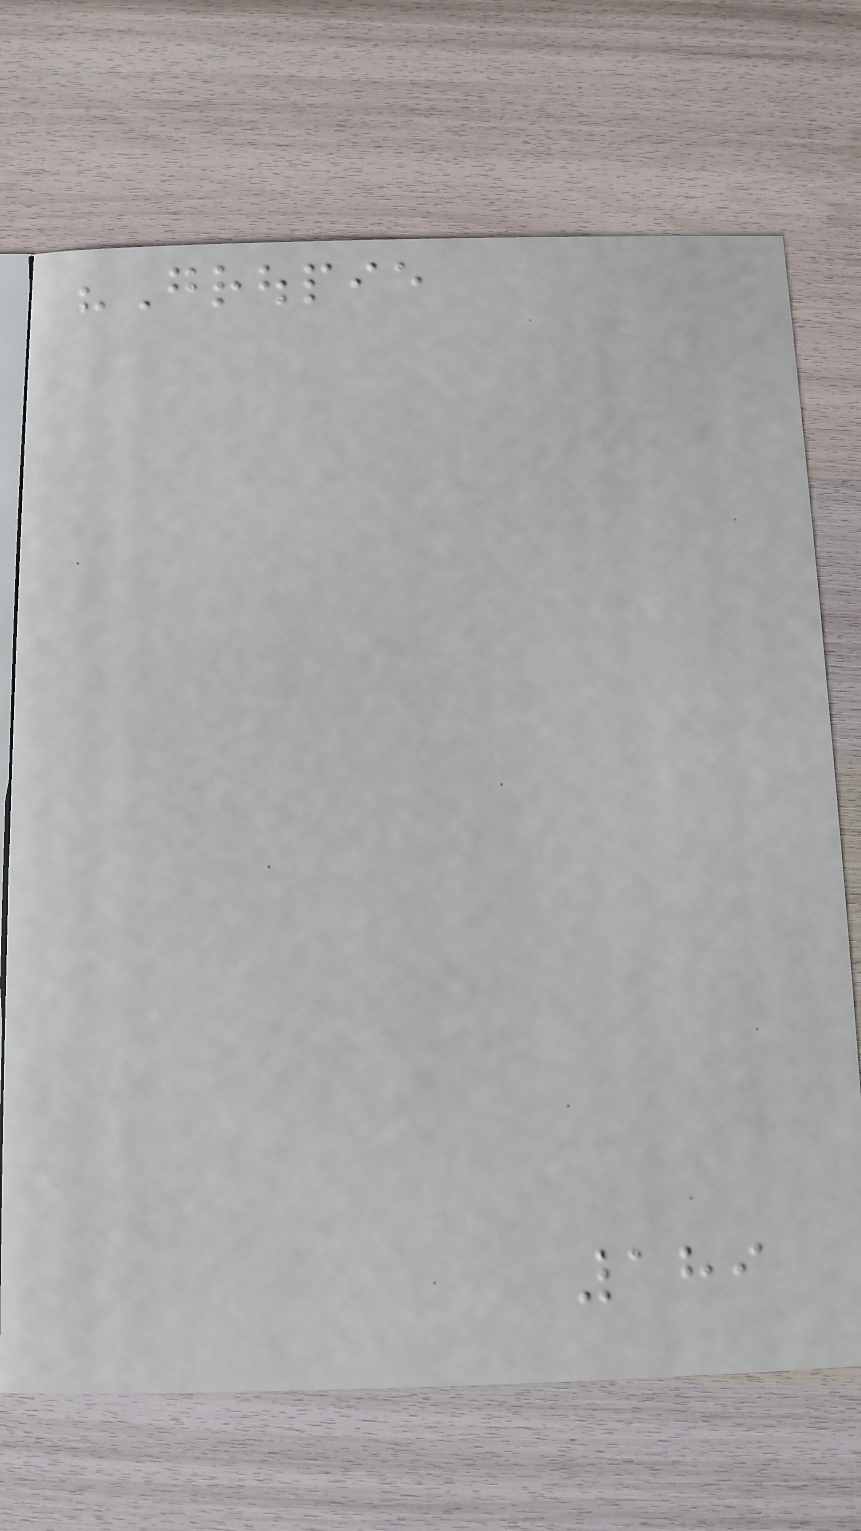"Groupie
189
